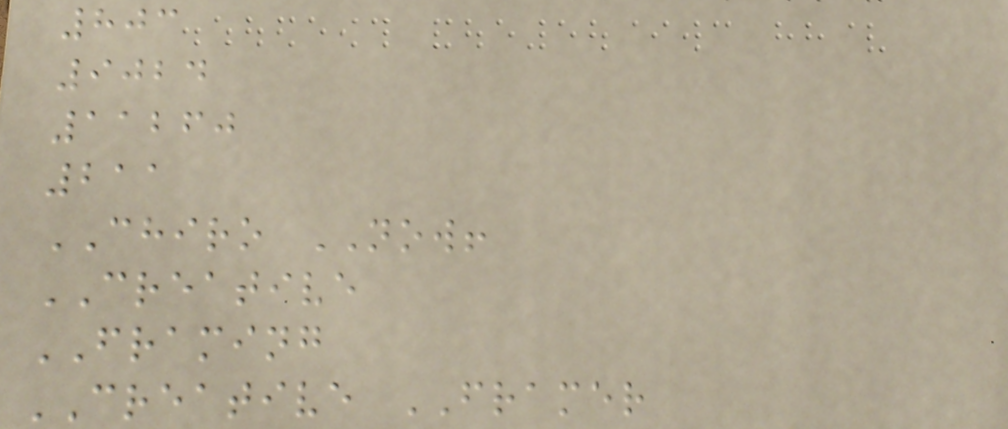803
9024
11260
211
CHIRO NOW!
CREATIVE
FRAMING
CREATIVE FRAMER
